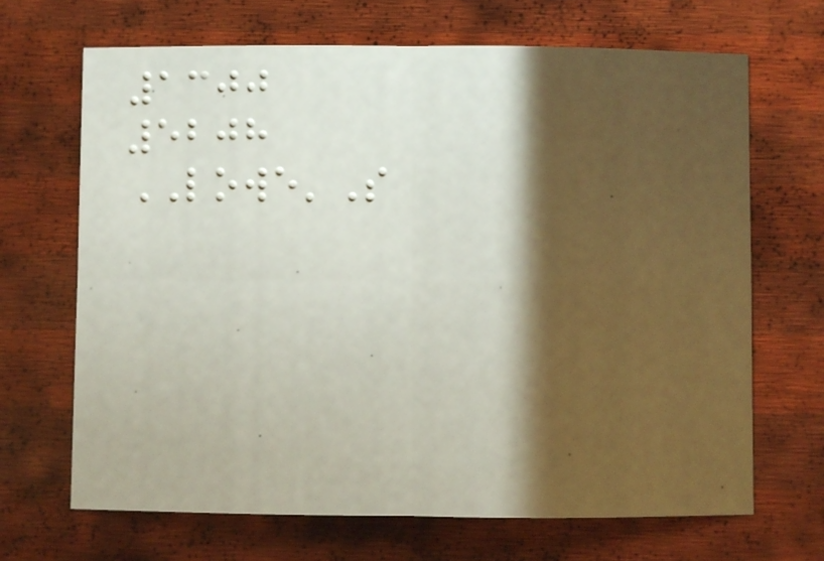1300
5208
LOWE'S
